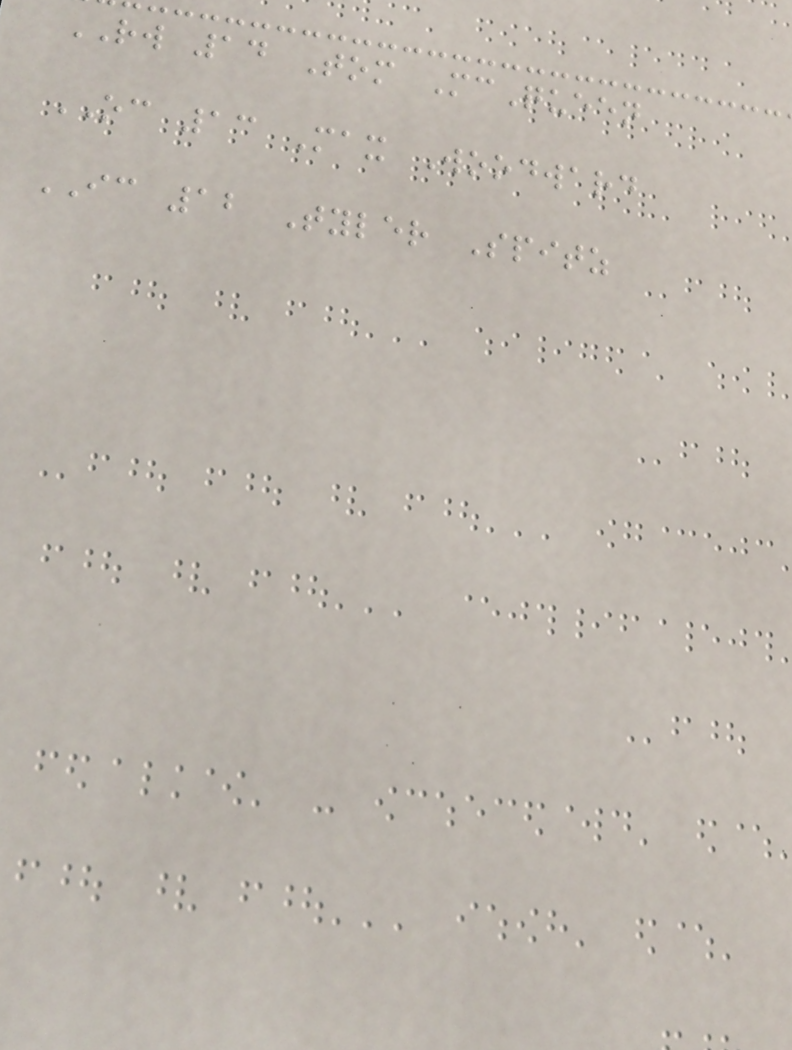RW 14 Tom McQueen
OC 13 Max Woodward
IC 12 Tyler Spitz
